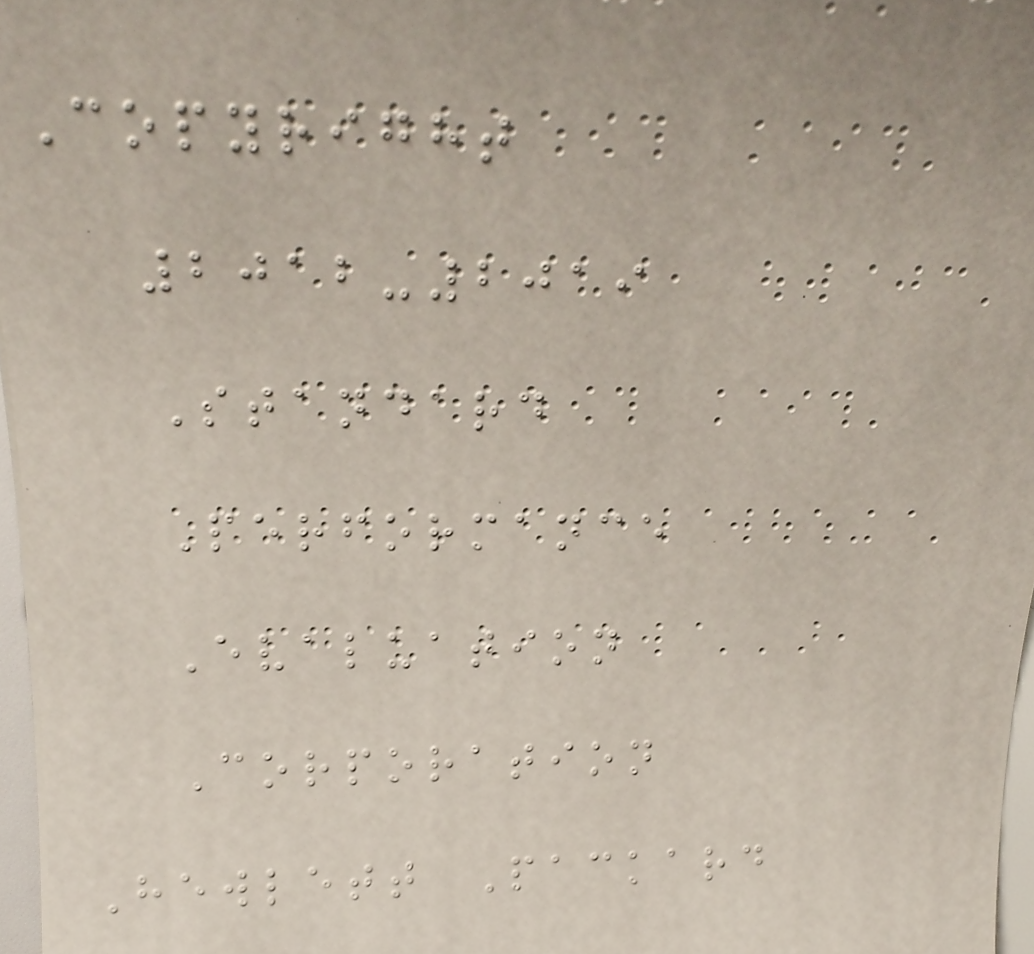Copyright
2012-2019
Standard
Performance
Evaluation
Corporation
Hewlett Packard
